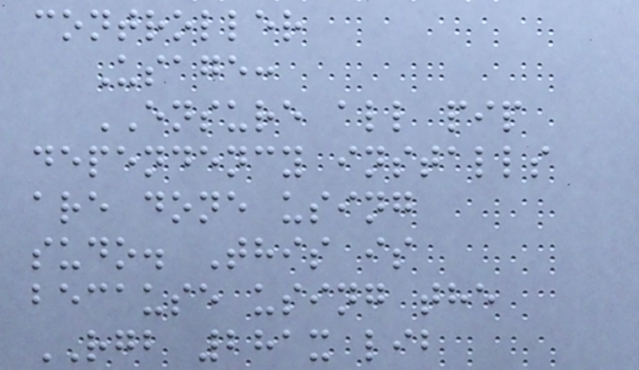controller
Usage:
ENSURE all pip
dependency installs
are done using
sudo. This is
because using the
RGB 281x lib
